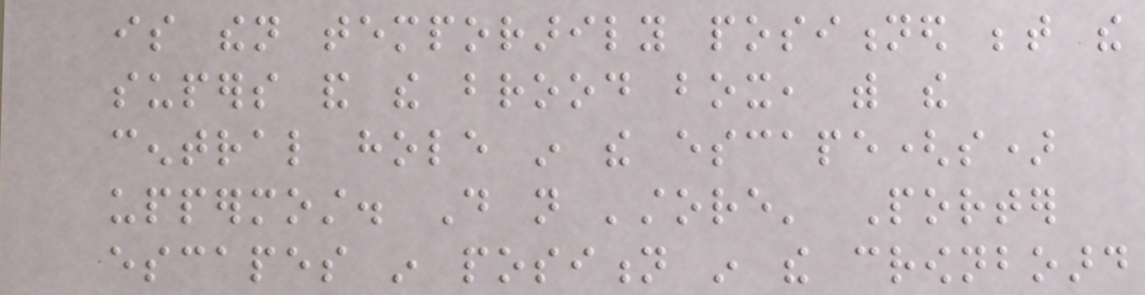is then temporarily positioned between the
supers and the brood box, with the
central hole in the escape(s)
uppermost. Do not 'store' Porter
escapes in position in the crownboard
